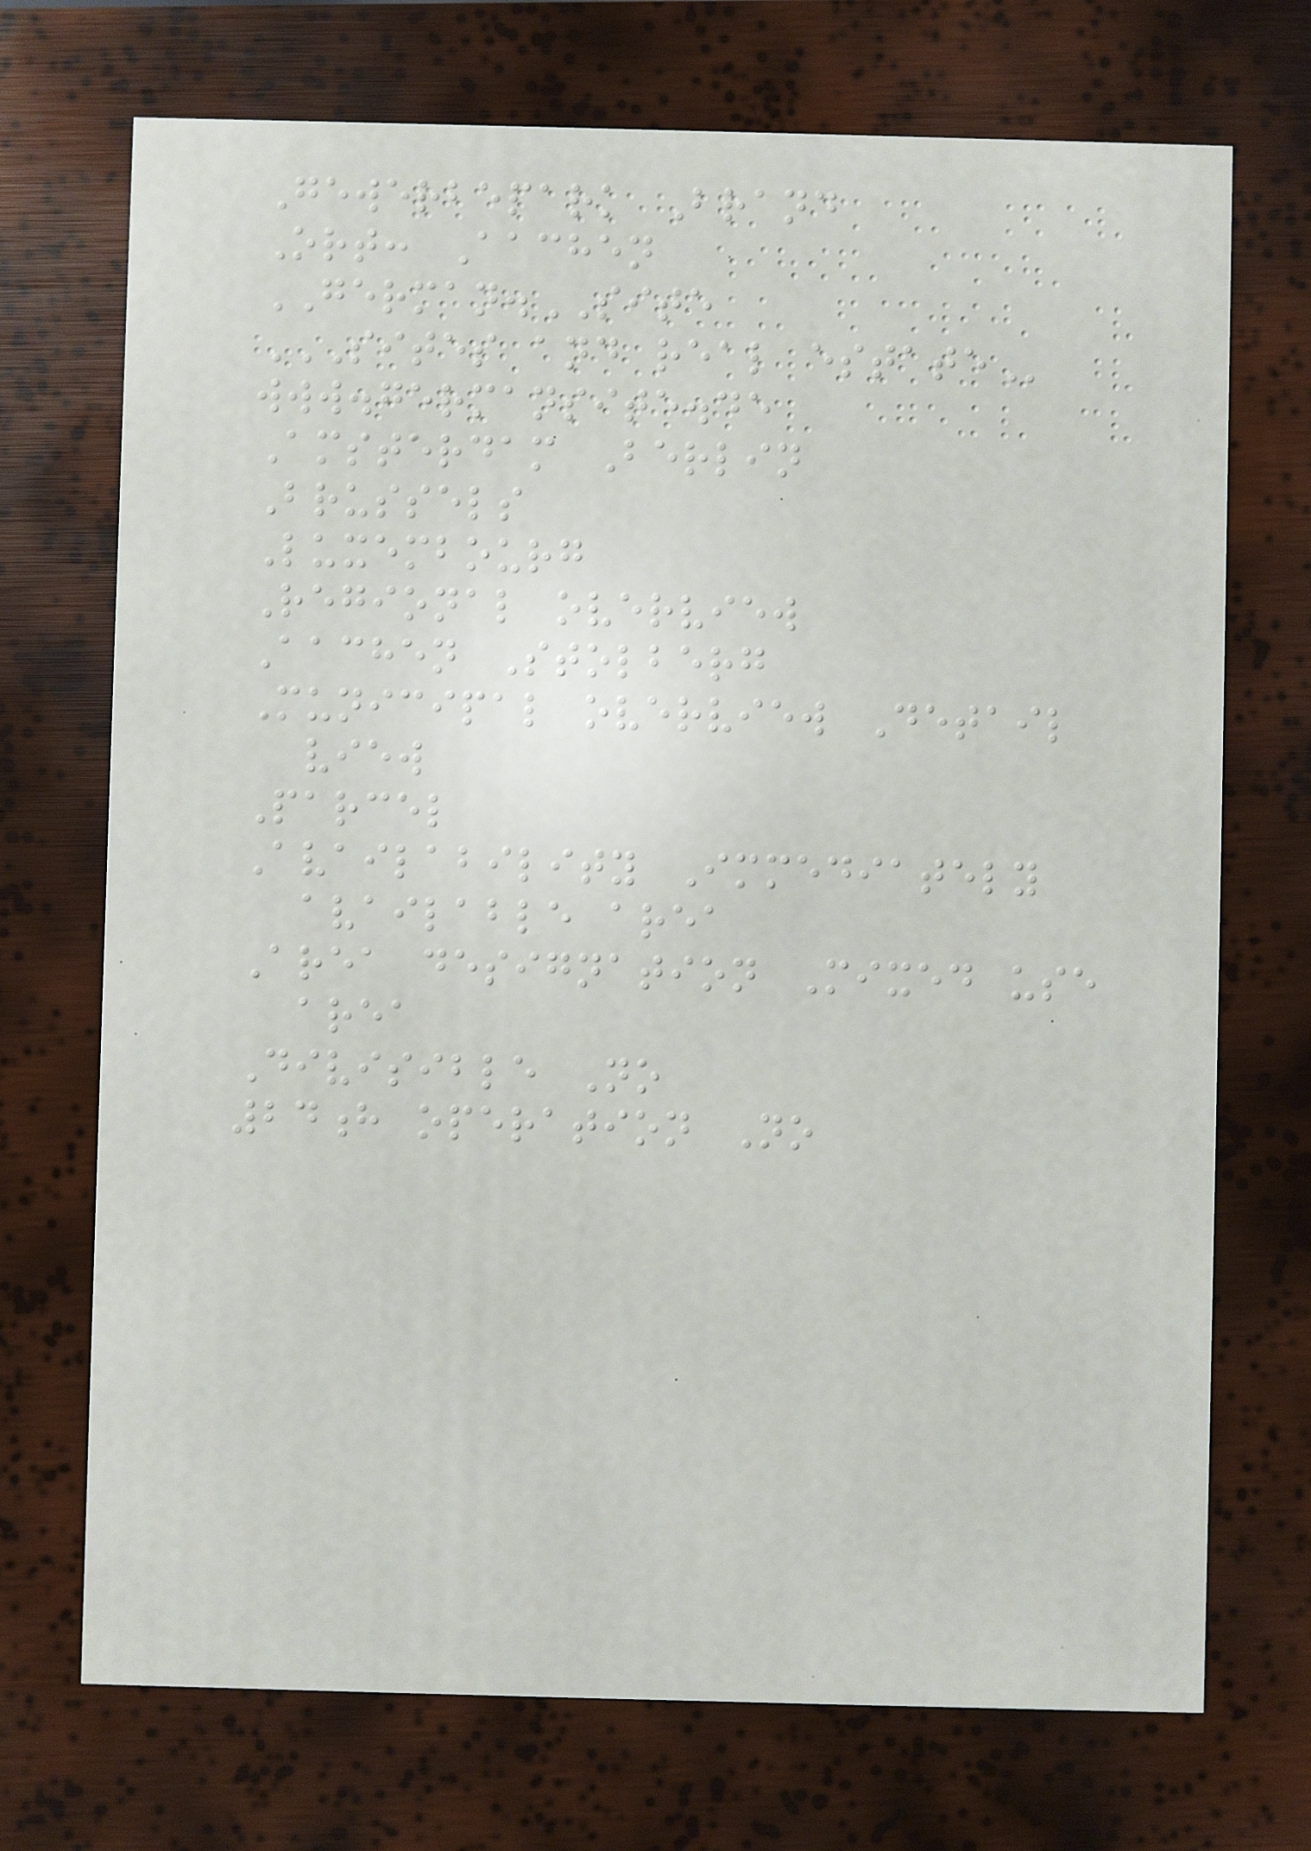Gewerbepark Brand
Ort: Aachen
GERMAN.SITE
SITES AND REAL ESTATE
www.germansite.de
Amsterdam Berlin
Brussels
Luxembourg
Regional overview
Aachen Stolberg
Municipal overview Detail
view
Parcel
Availability Immediately
available area
Area designation Mixed use
area
Divisible No
24h operation No
